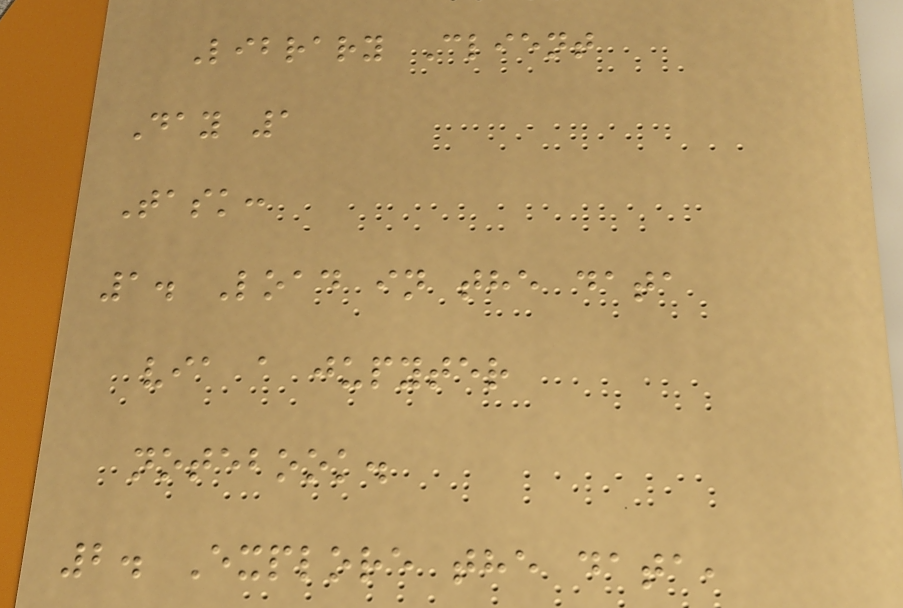Library Client
Day 1
Task:
1. Load in the data
via a jupyter
notebook.
2. Explore the data,
